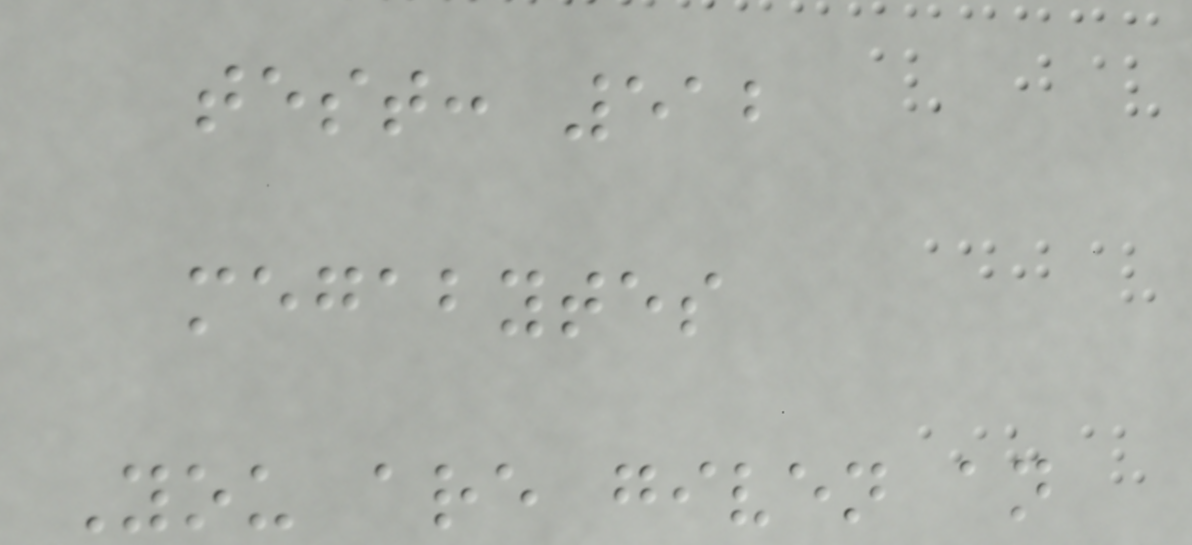test: 512
megabytes
You are given an
